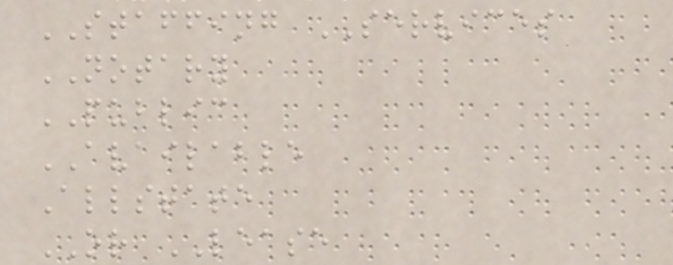STAFFING SERVICES
NOTARY
PUBLIC
AVAILABLE
Allstate
OR LEASE
